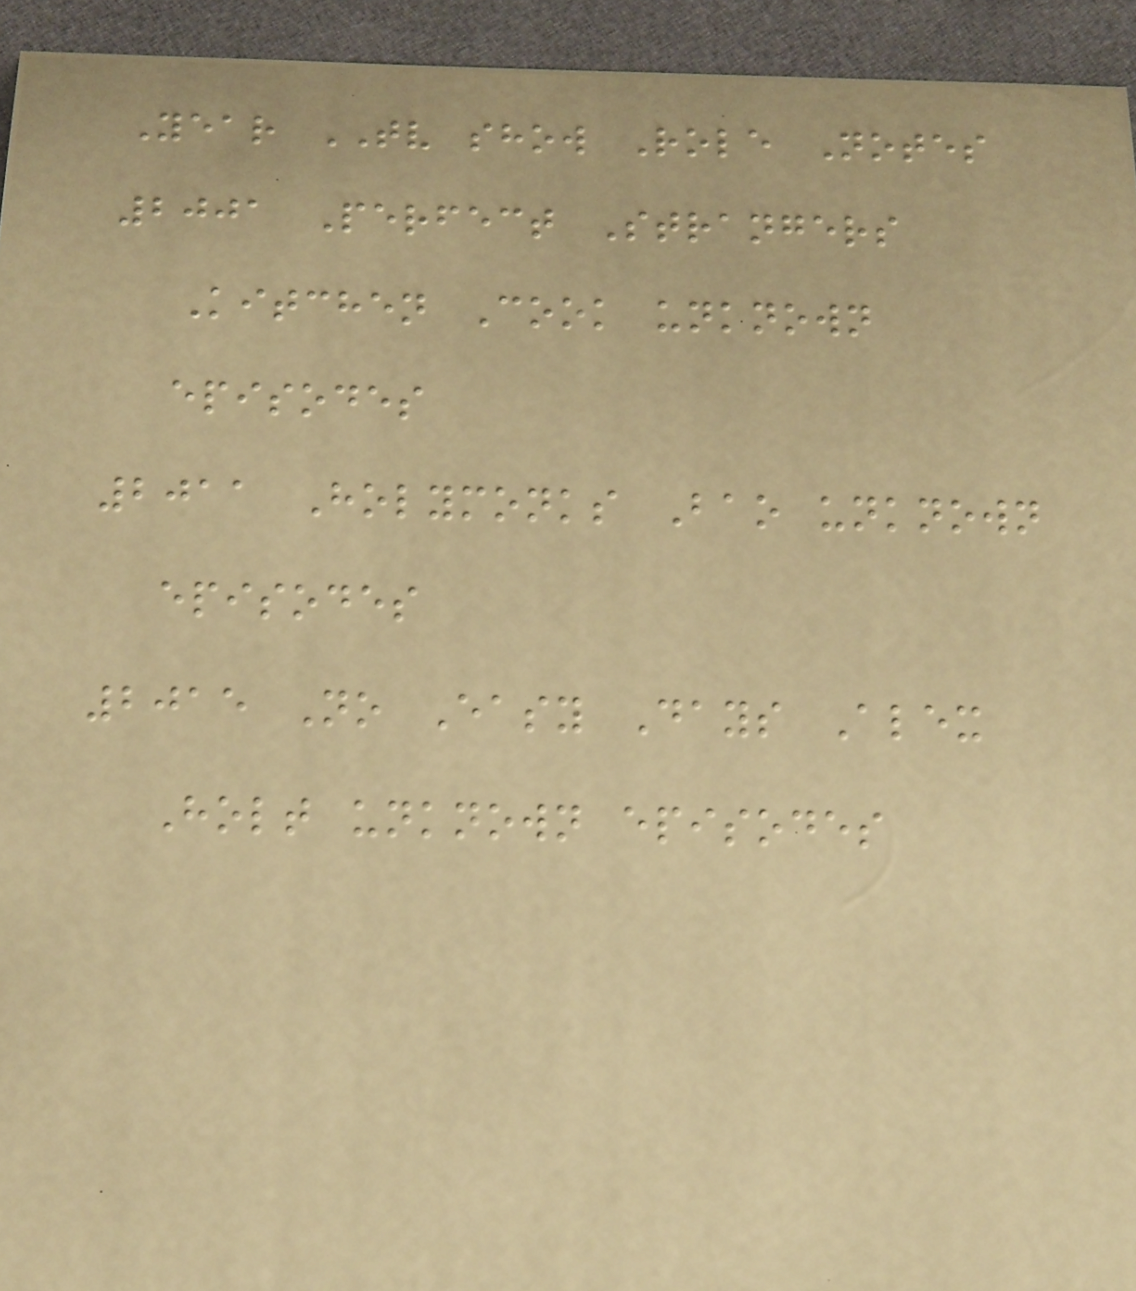Year TV show Role Notes
2001 Perfect Strangers
Kitchen Cook unknown
episodes
2011 Holymonks Bao unknown
episodes
2015 No Easy Days Alex
Holt unknown episodes
